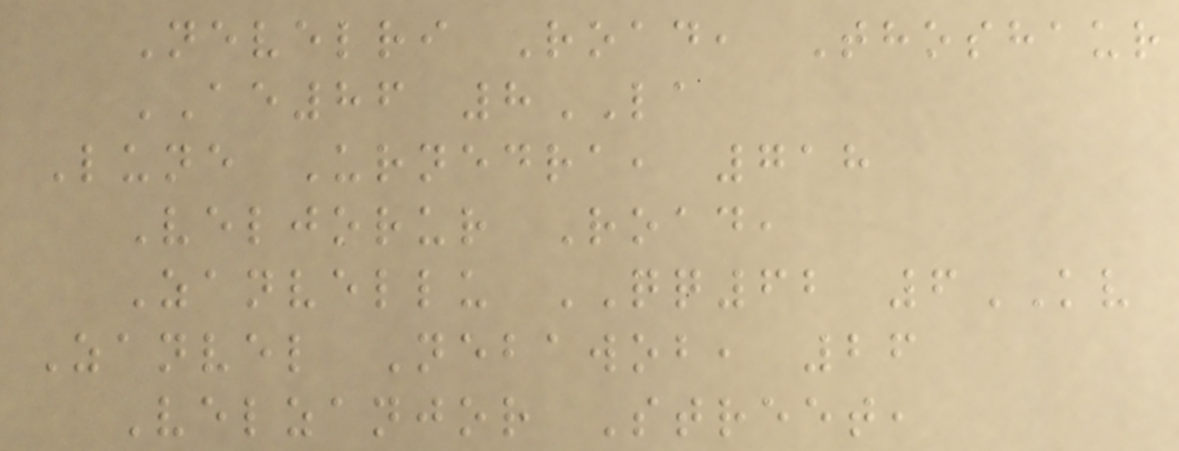Nevelri Road, Thoshaur
AE86 8LA
Lune Urnedra, 718
Veljorur Road,
Zanvellu QQ62 6KV
Zanvel Nebawob, 26
Velzanjor Street,
